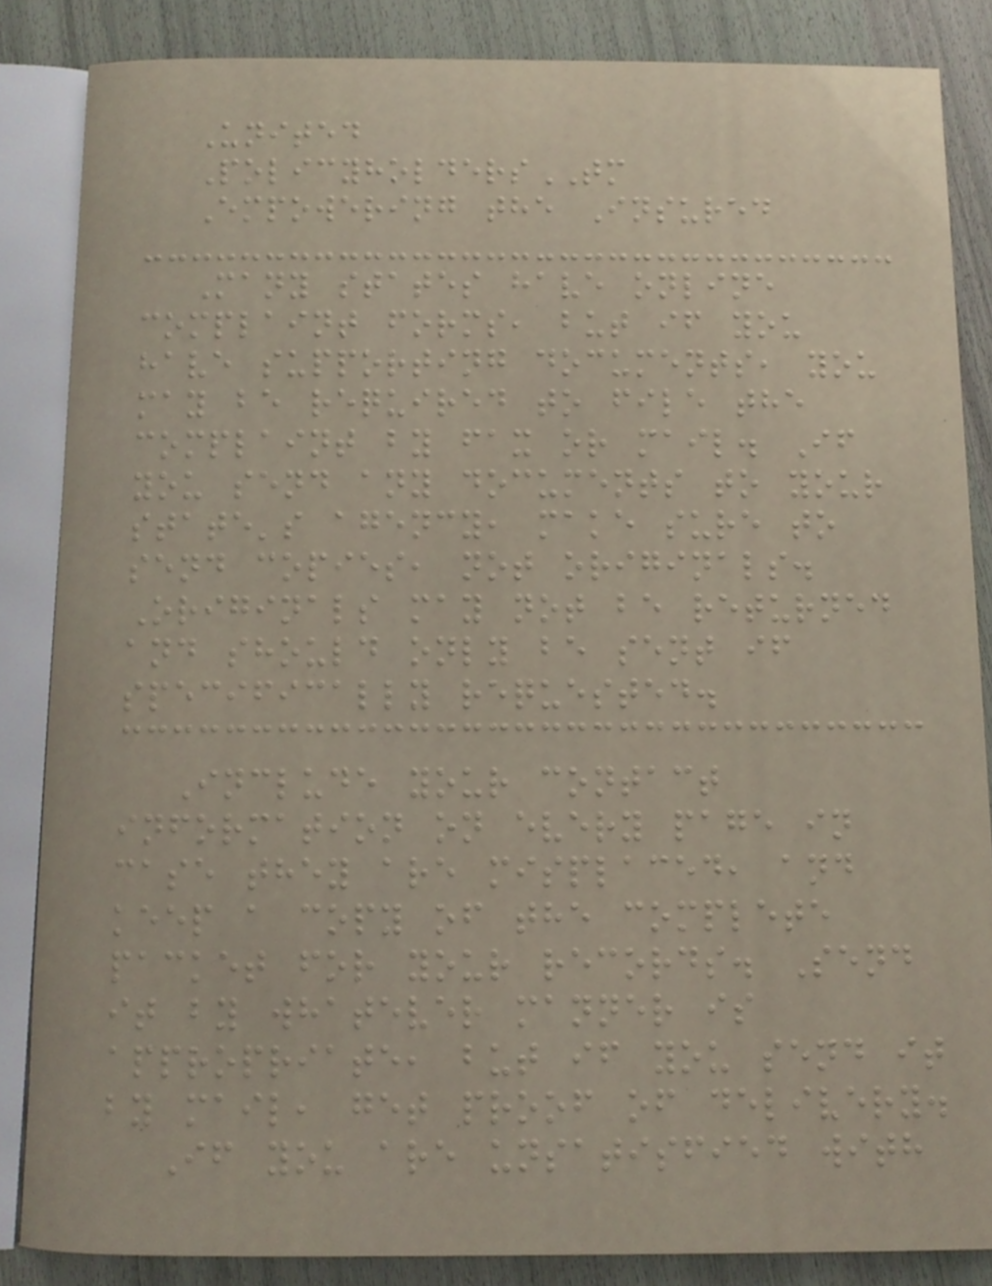United
PolicyholdersTM
Empowering the Insured
Many states have online
complaint forms, but if you
have supporting documents, you
may be required to file the
complaint by fax or mail. If
you send any documents to your
state's agency, make sure to
send copies, not originals.
Originals may not be returned
and should only be sent if
specifically requested.
Include your contact
information on every page in
case they are misplaced, and
keep a copy of the complete
packet for your records. Send
it by whatever manner is
appropriate, but if you send it
by mail, get proof of delivery.
If you are unsatisfied with
